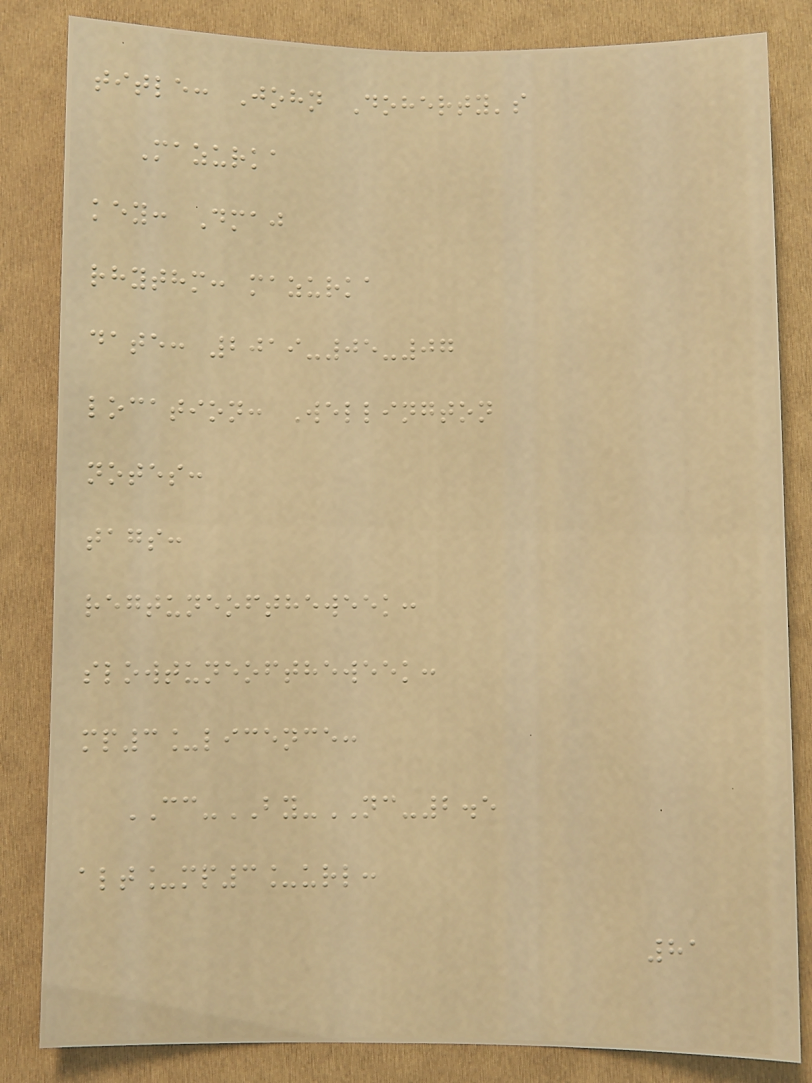title: John Doherty's
Mazurka
key: Dmaj
rhythm: mazurka
date: 2019-05-07
location: Wellington
notes:
tags:
regtuneoftheweek:
slowtuneoftheweek:
mp3_licence:
CC-BY-NC-2.5
alt_mp3_url:
81
